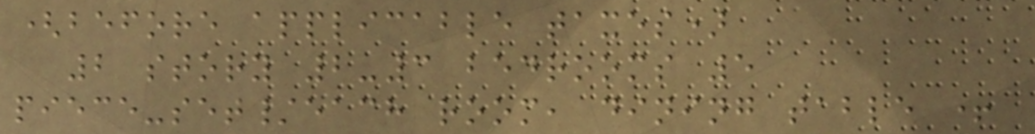(before applicable taxes)
2 story 2-3 bedrooms 5
piece-set/each room, dining table +
